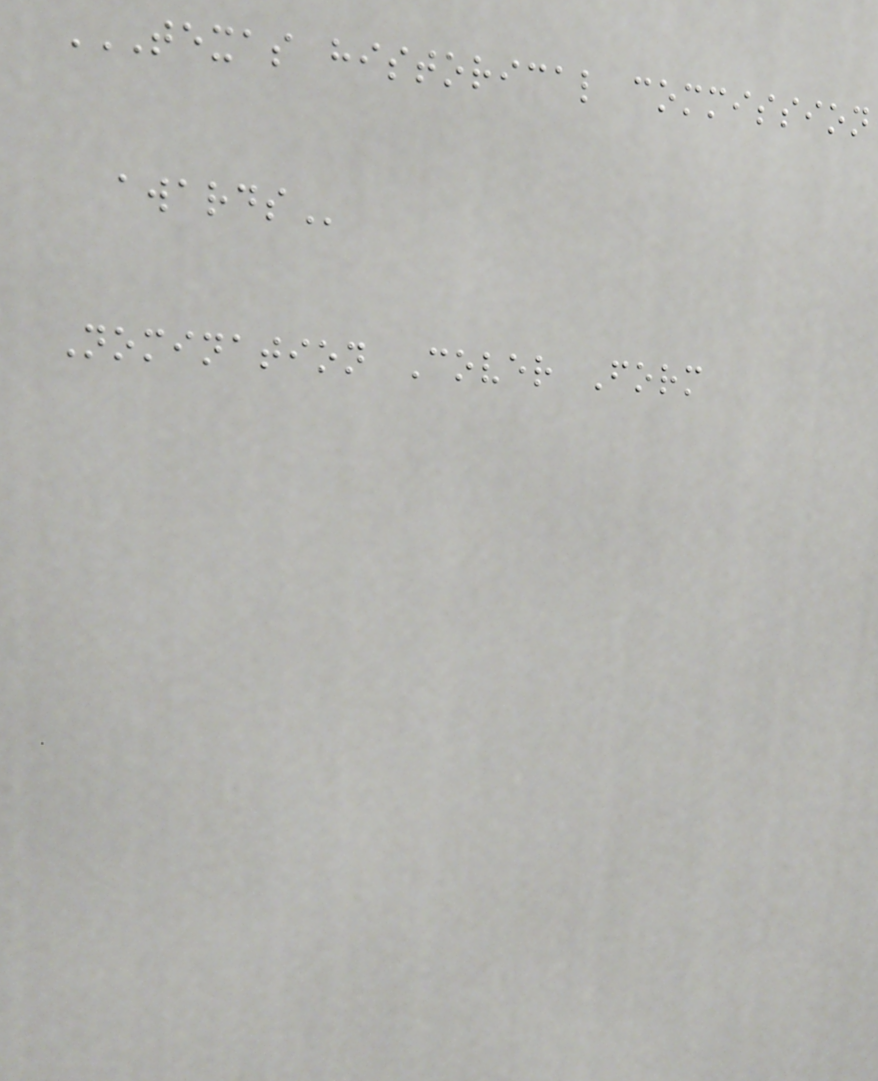TEXAS HISTORICAL COMMISSION
AWARDS
Nomination Cover Form
